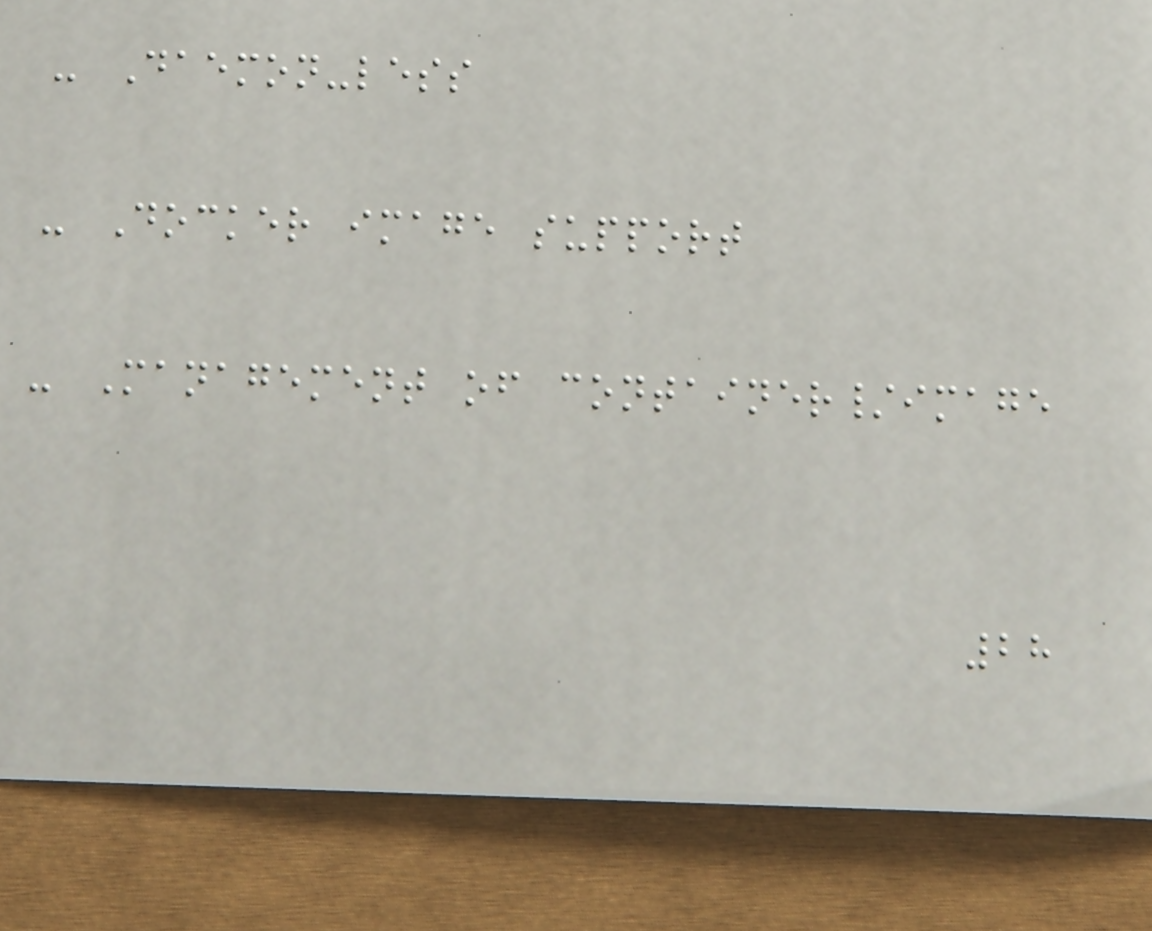- Daemon-less
- Docker image support
- Management of container/image
28
